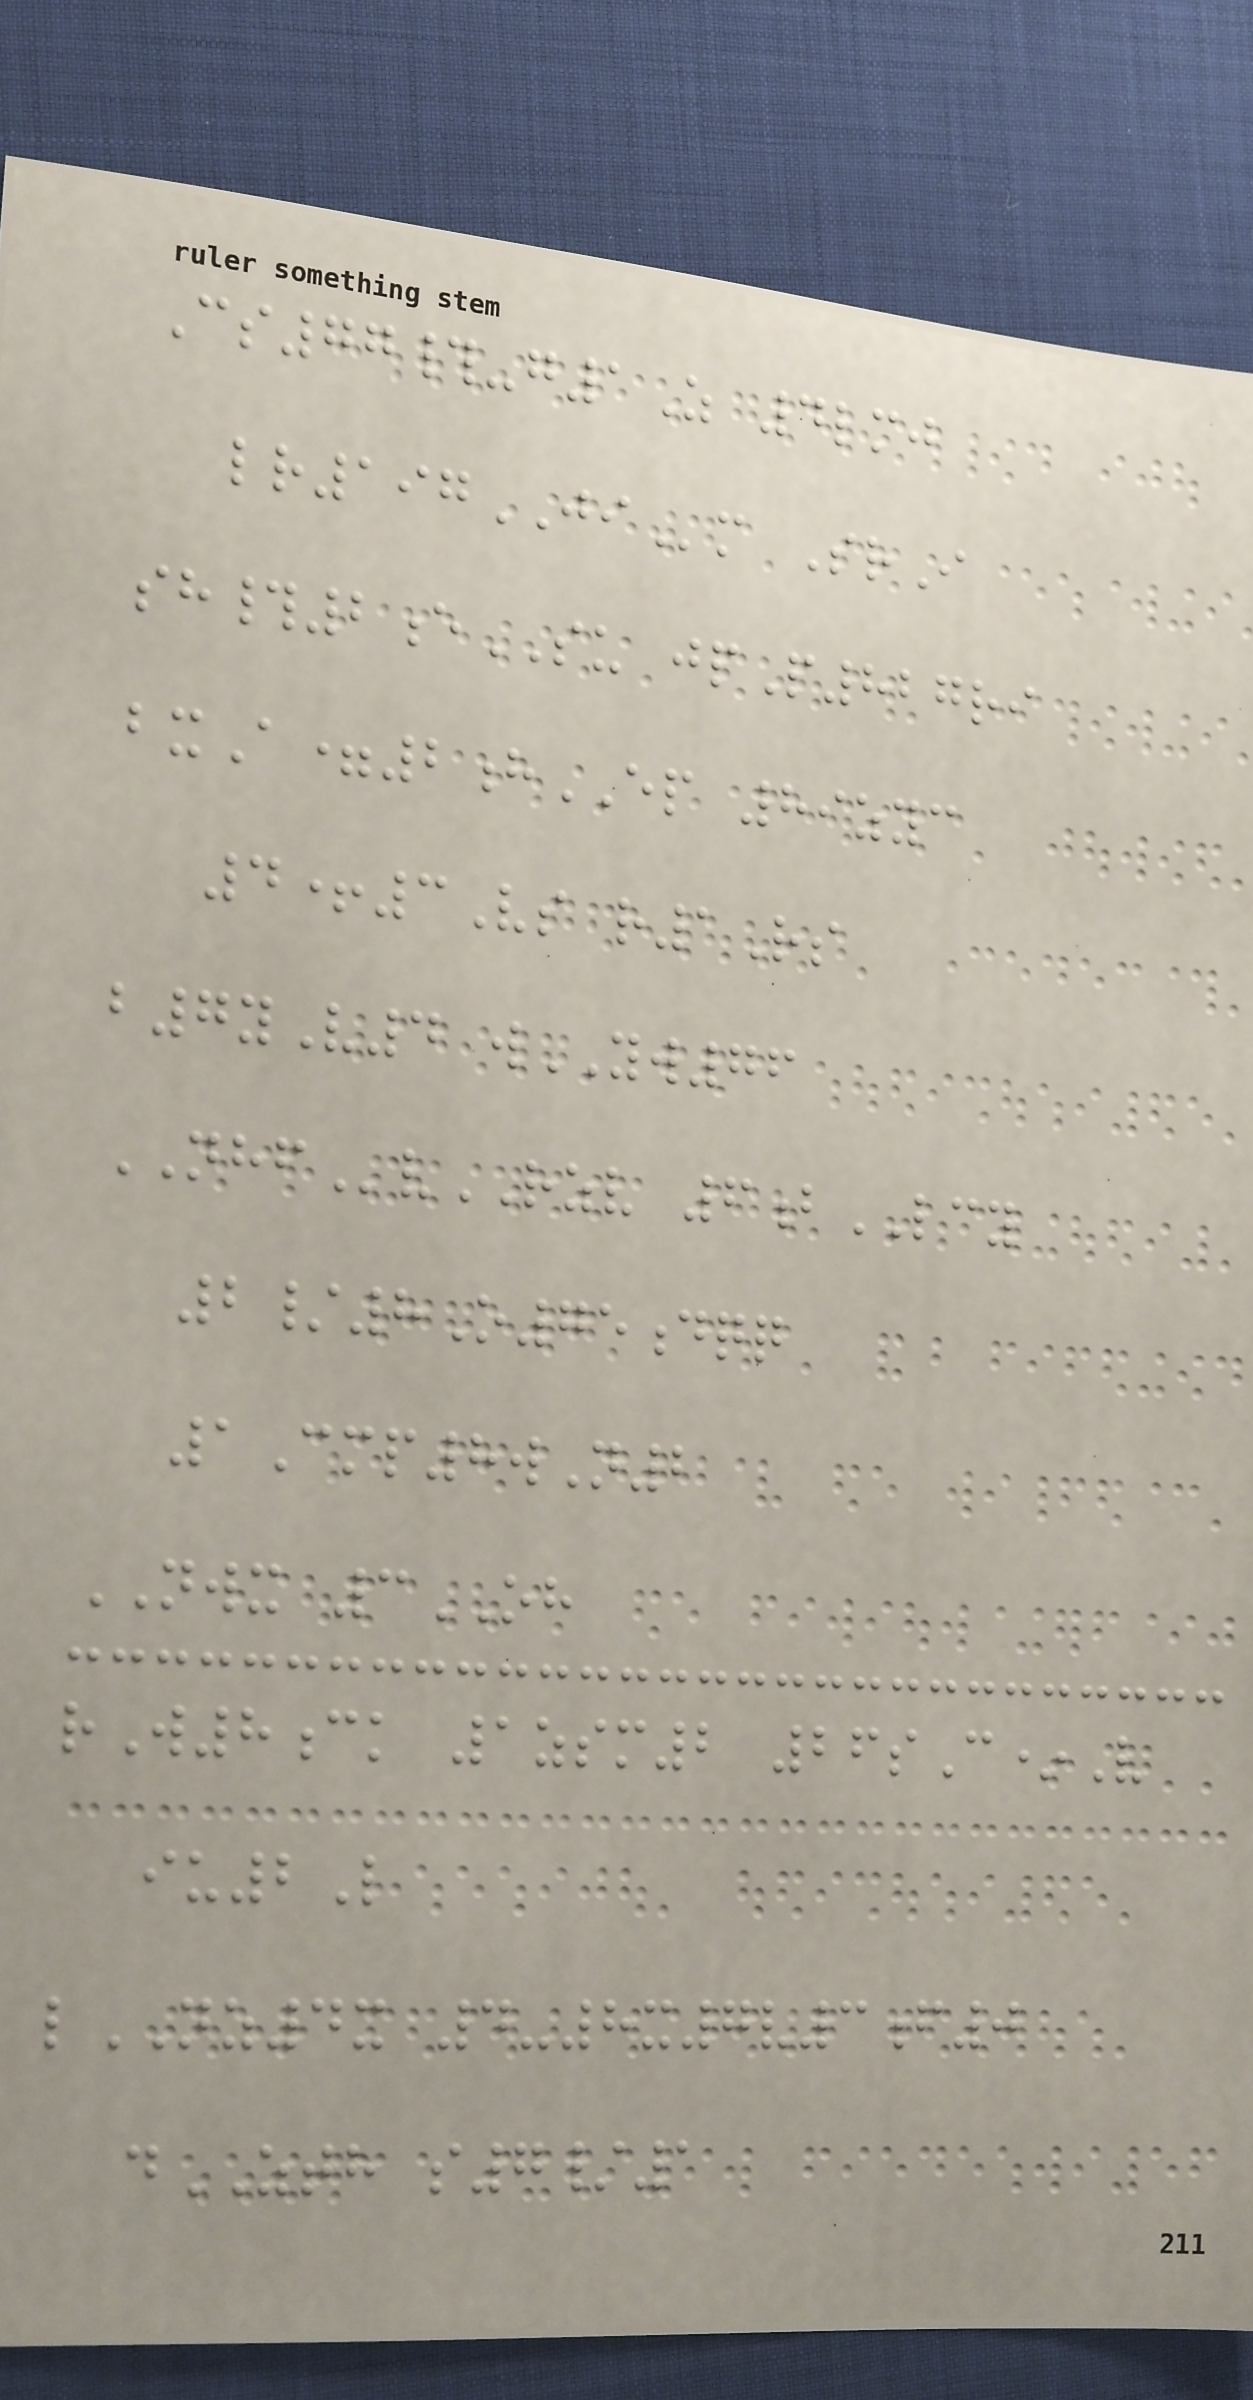Cs77#-g1Z 4lmj
lr197JIm SrI
sh#2eSU jpP827ri
bxA=2hEP 89zyc
4+3Vs r1Rs
b7yV4 wYW76
NHFvRZV 6bLCY
2/8O75dqq
1Cmp8wN2
NWX 3OH
rW8ck 1zsm2 26sC*V
iu2L
lNZ4x 4-8x7v3f0
dZTH s7/1
